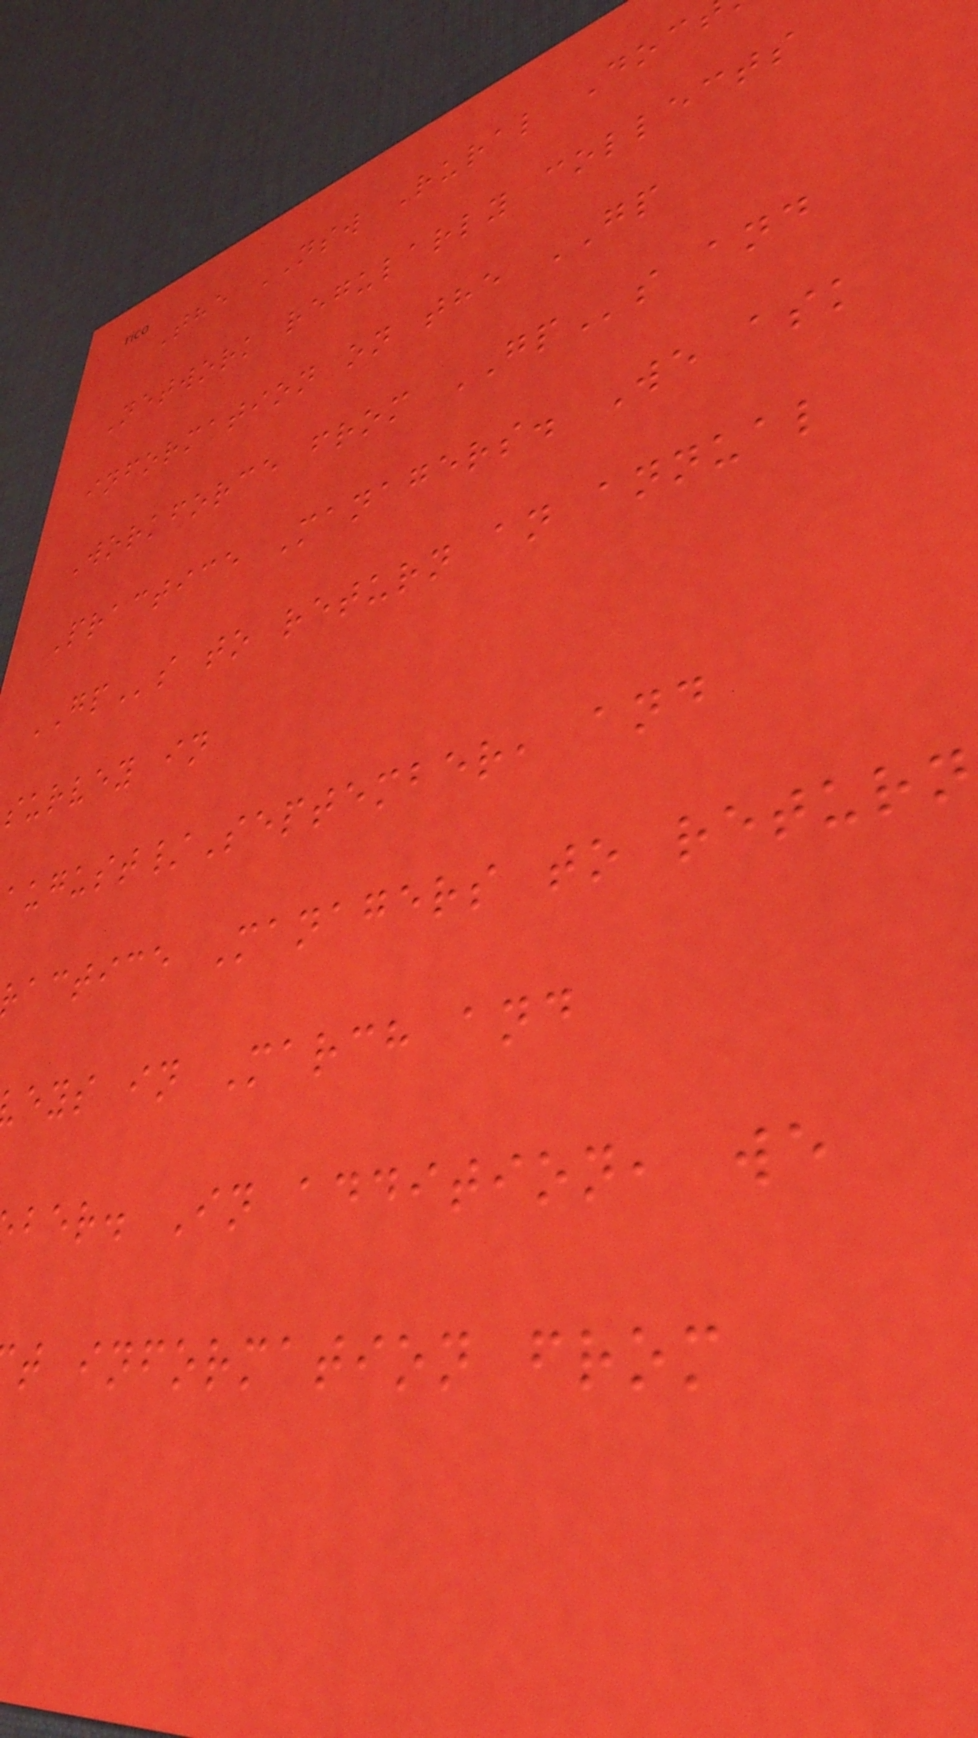The NSW Rural Doc
Network regularly collects
information on the GP
Workforce from GPs and
Practice Managers. We ask
GPs to return an annual
survey in
ugust/September, and
actice Managers to return
eys in March and
ber. In addition, we
t information from
